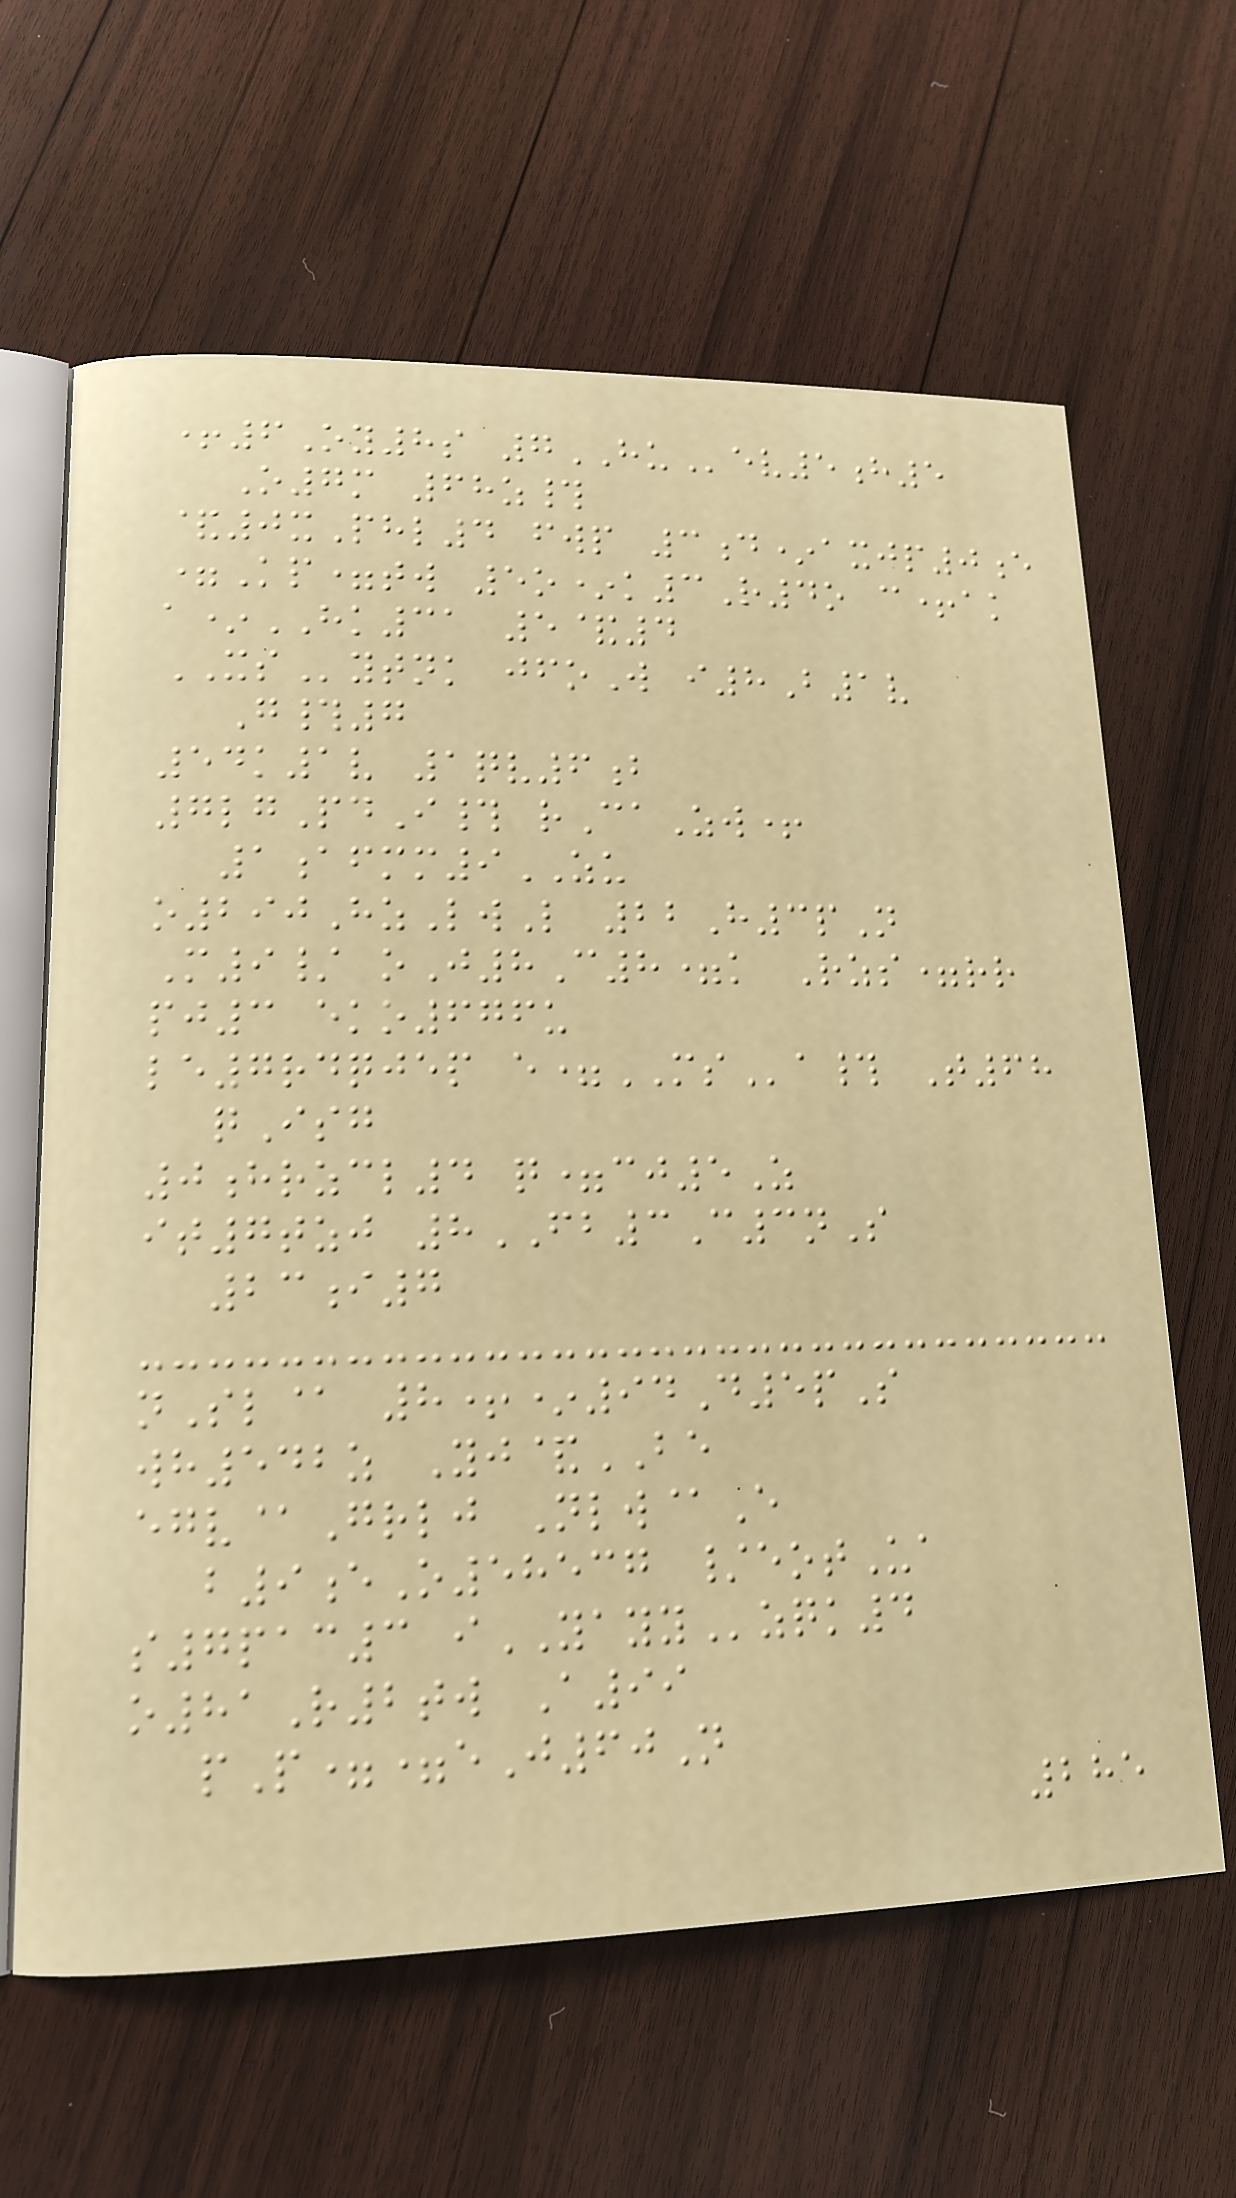+6Oy8s 7HUev5h5
O7m 68z#
&0xPhl4 fwp 3d*axjp0e
=Kp=tw 5o*k3R4o c+ak
a*HK31 5&4
XSytnk jfoW i8B1v
G#7
54k1v 1qv6b
7lgPdI# rCaZw+
1afmm9ZU
o290HzLwL 22H3pN
M9/ oJ8C8=k Rzs=rr
pj3 eko676u
le7rdqjep e=MSa# T68
qIsg
0hrzcl4 q=cj5Z
it7tzj 8FB3C3nS
23i7
nSl@ 8+*94D5pS
wh542z Yj&BE
egv@Grlj Nlw@E
b9eO58537 /eotUa
s7pac3 iYAYYzqk4
o81R2tw A99
pP==eJ60N
285
